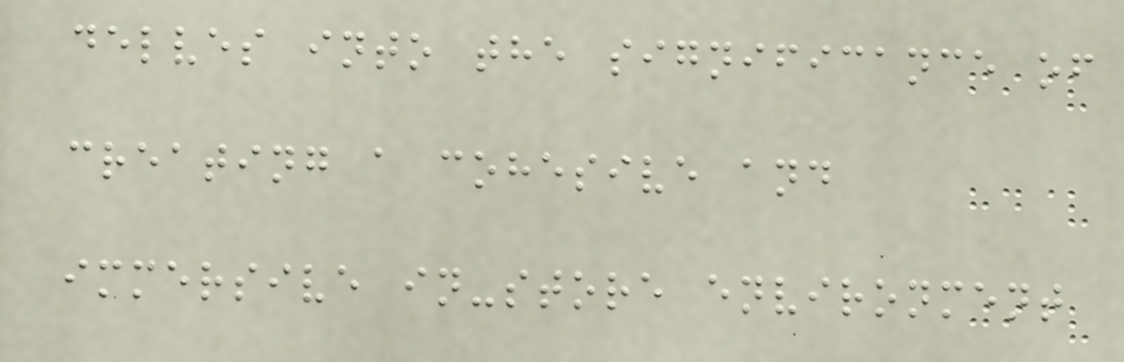delves into the significance of
creating a cohesive and
immersive in-store environment
